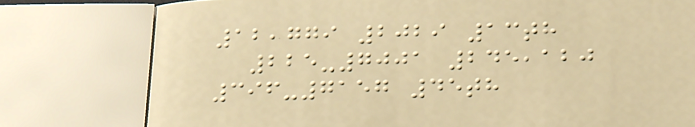12,779 2029 13th
225-7001 245,120
396-7157 45th
